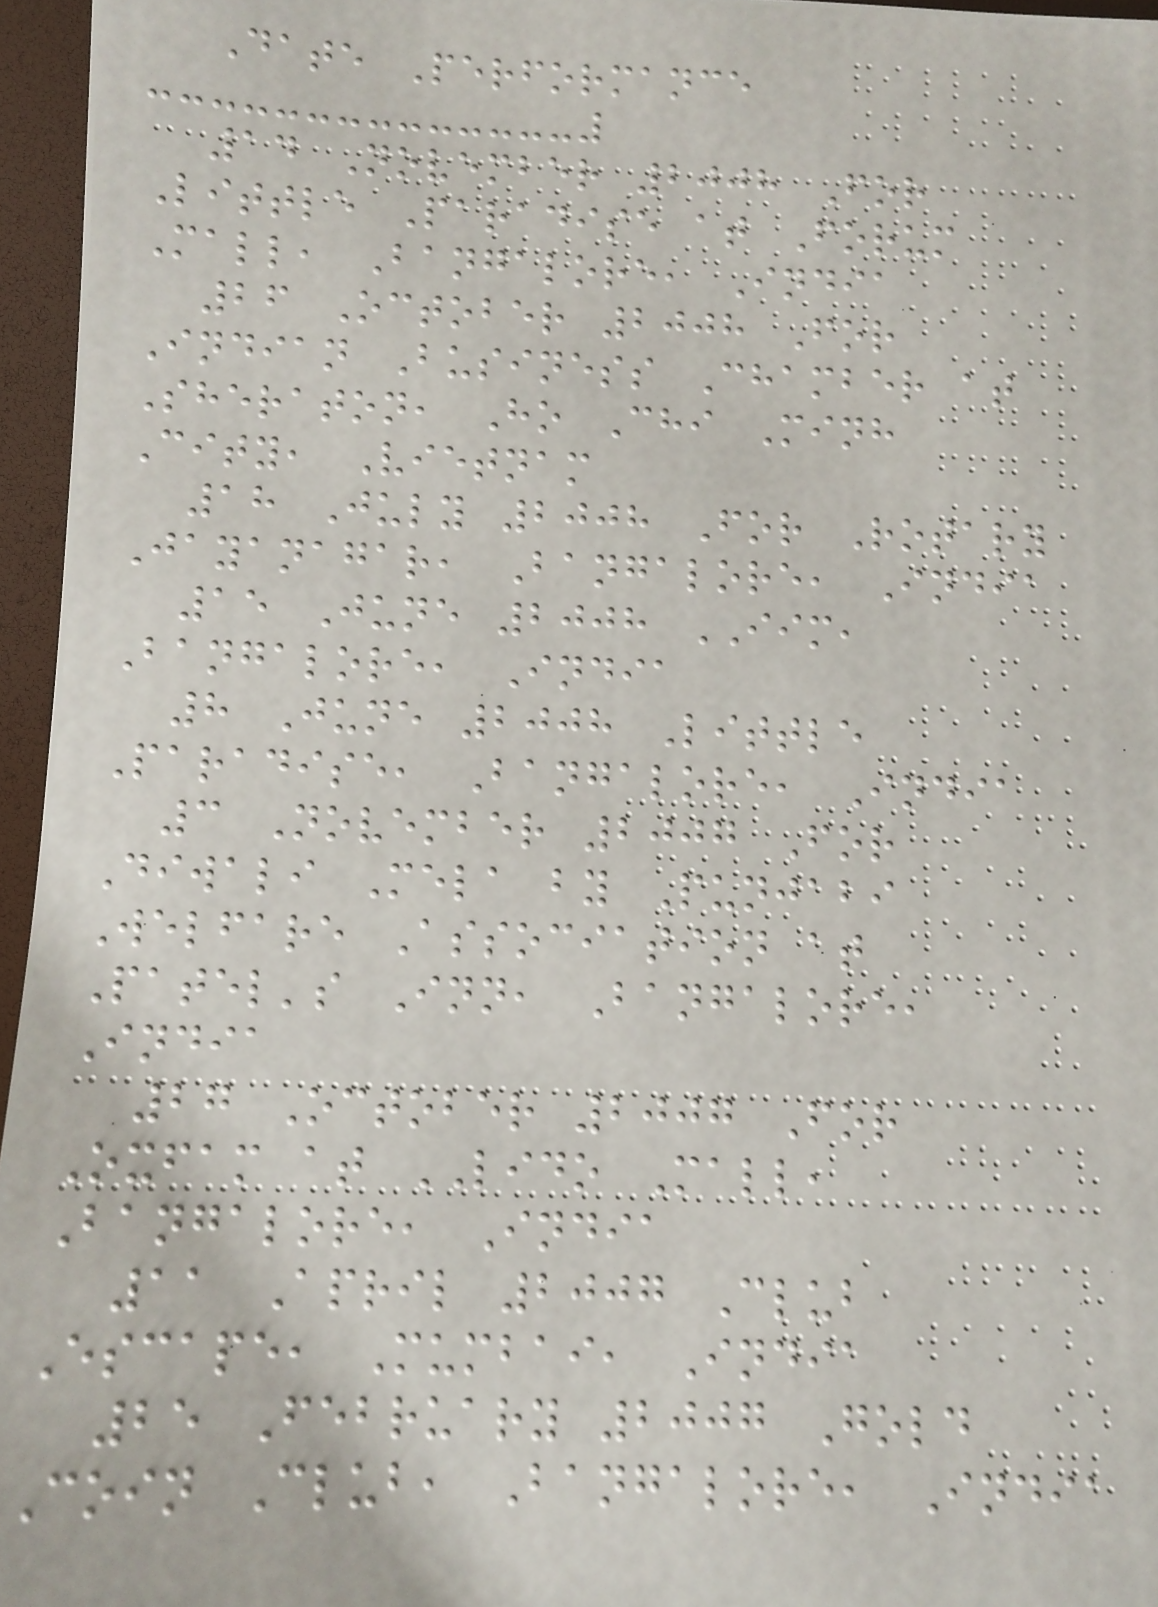Date Performance
14 November 2008 For
Little Paradise at Forum
Mall, Bangalore, India
26 October 2008 For
Indian Business Chamber at
Sheraton, Ho Chi Minh
City, Vietnam
18 July 2008 For Rotary
Jayanagar, Bangalore, India
15 June 2008 IIM,
Bangalore, India
8 June 2008 Little
Paradise, Bangalore, India
3 November 2007 For
Diwali Mela by Punjabi
Welfare Association at
Patel's Inn, Bangalore,
India
27 October 2007 For
Oxfam at LIDO Mall,
Bangalore, India
11 April 2007 Club
Escape, Mumbai, India
25 February 2007 Gold
Coin Club, Bangalore, India
